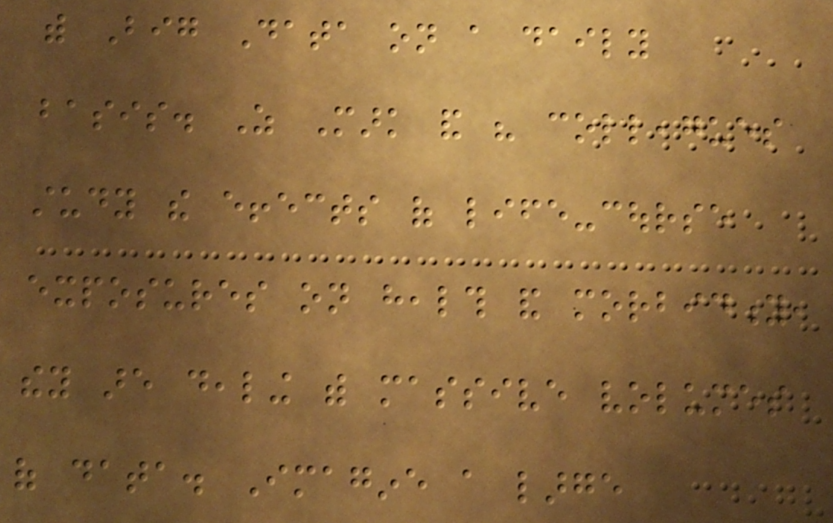with Big Data on a daily
basis. As Mark and his colleagues
study the effects of life-course
exposures on health and morbidity,
they are dealing with massive volumes
of data. Imagine a large
